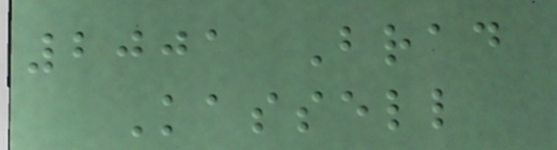2001 Brad
Kassell
